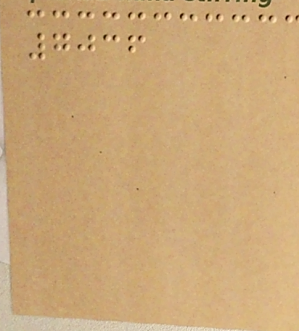7036
